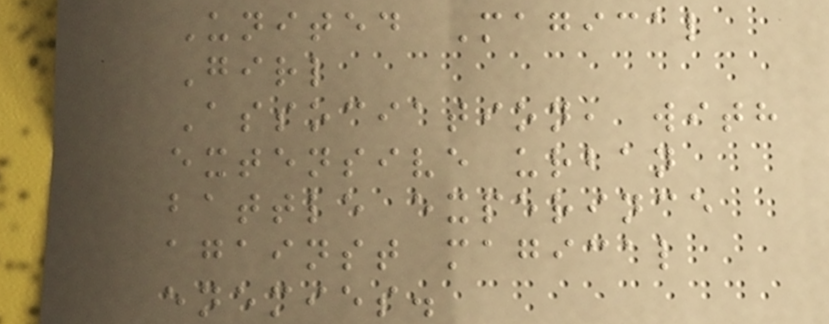United Magical
Girl
Association, with
extensive urban
battle experince
against magical
enemies.
